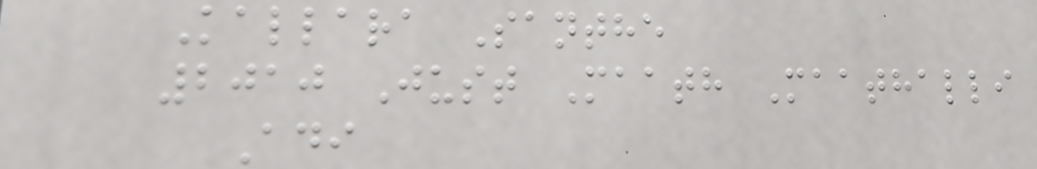Kallara Santhe
2010 Just Maath Maathalli
Adi
